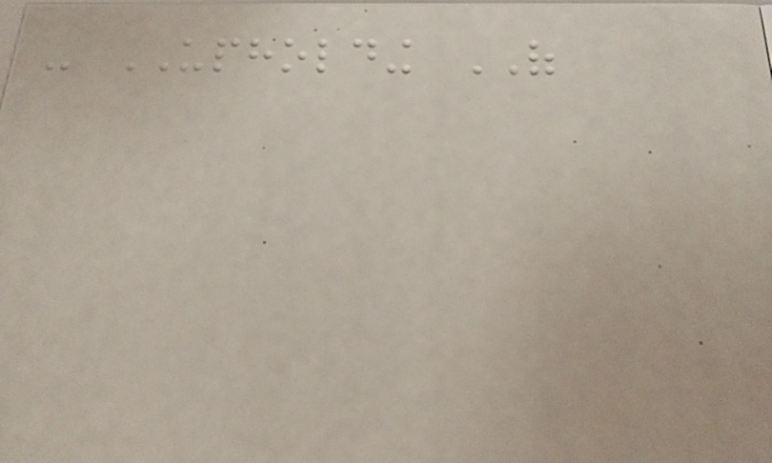- UPHOLDING OF
